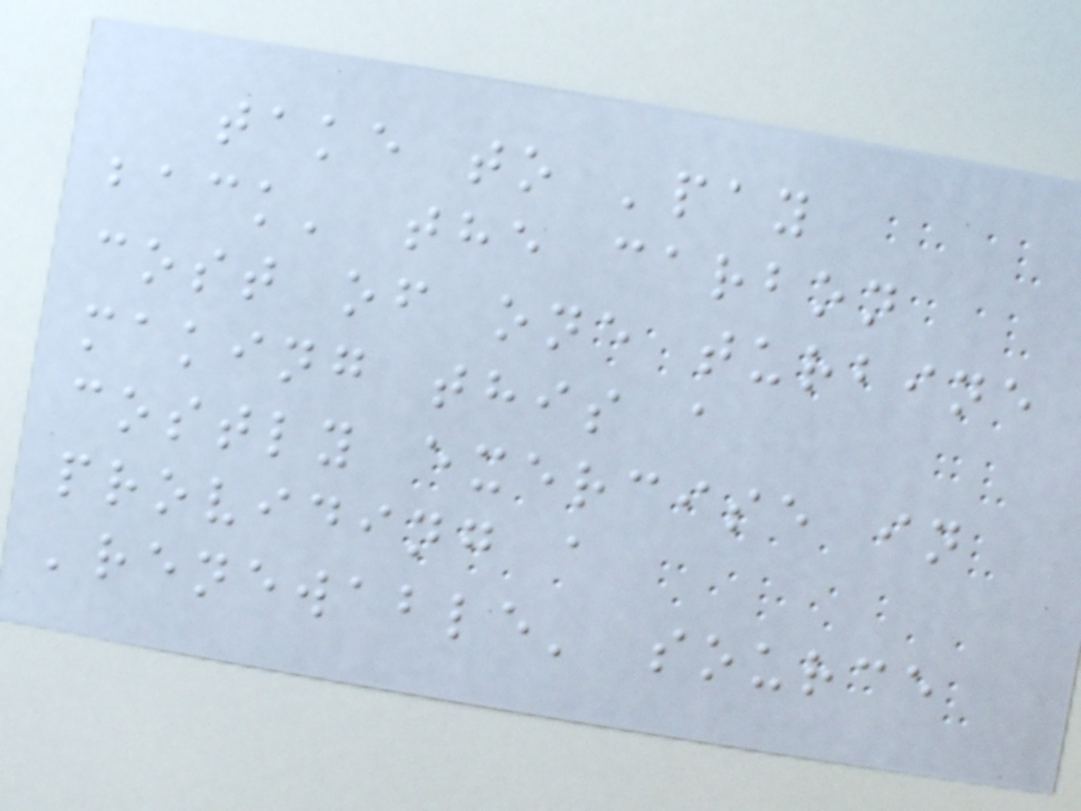take to 'pay
back' the carbon
cost of one turbine
making this a
costly exercise in
providing a
'renewable' source
